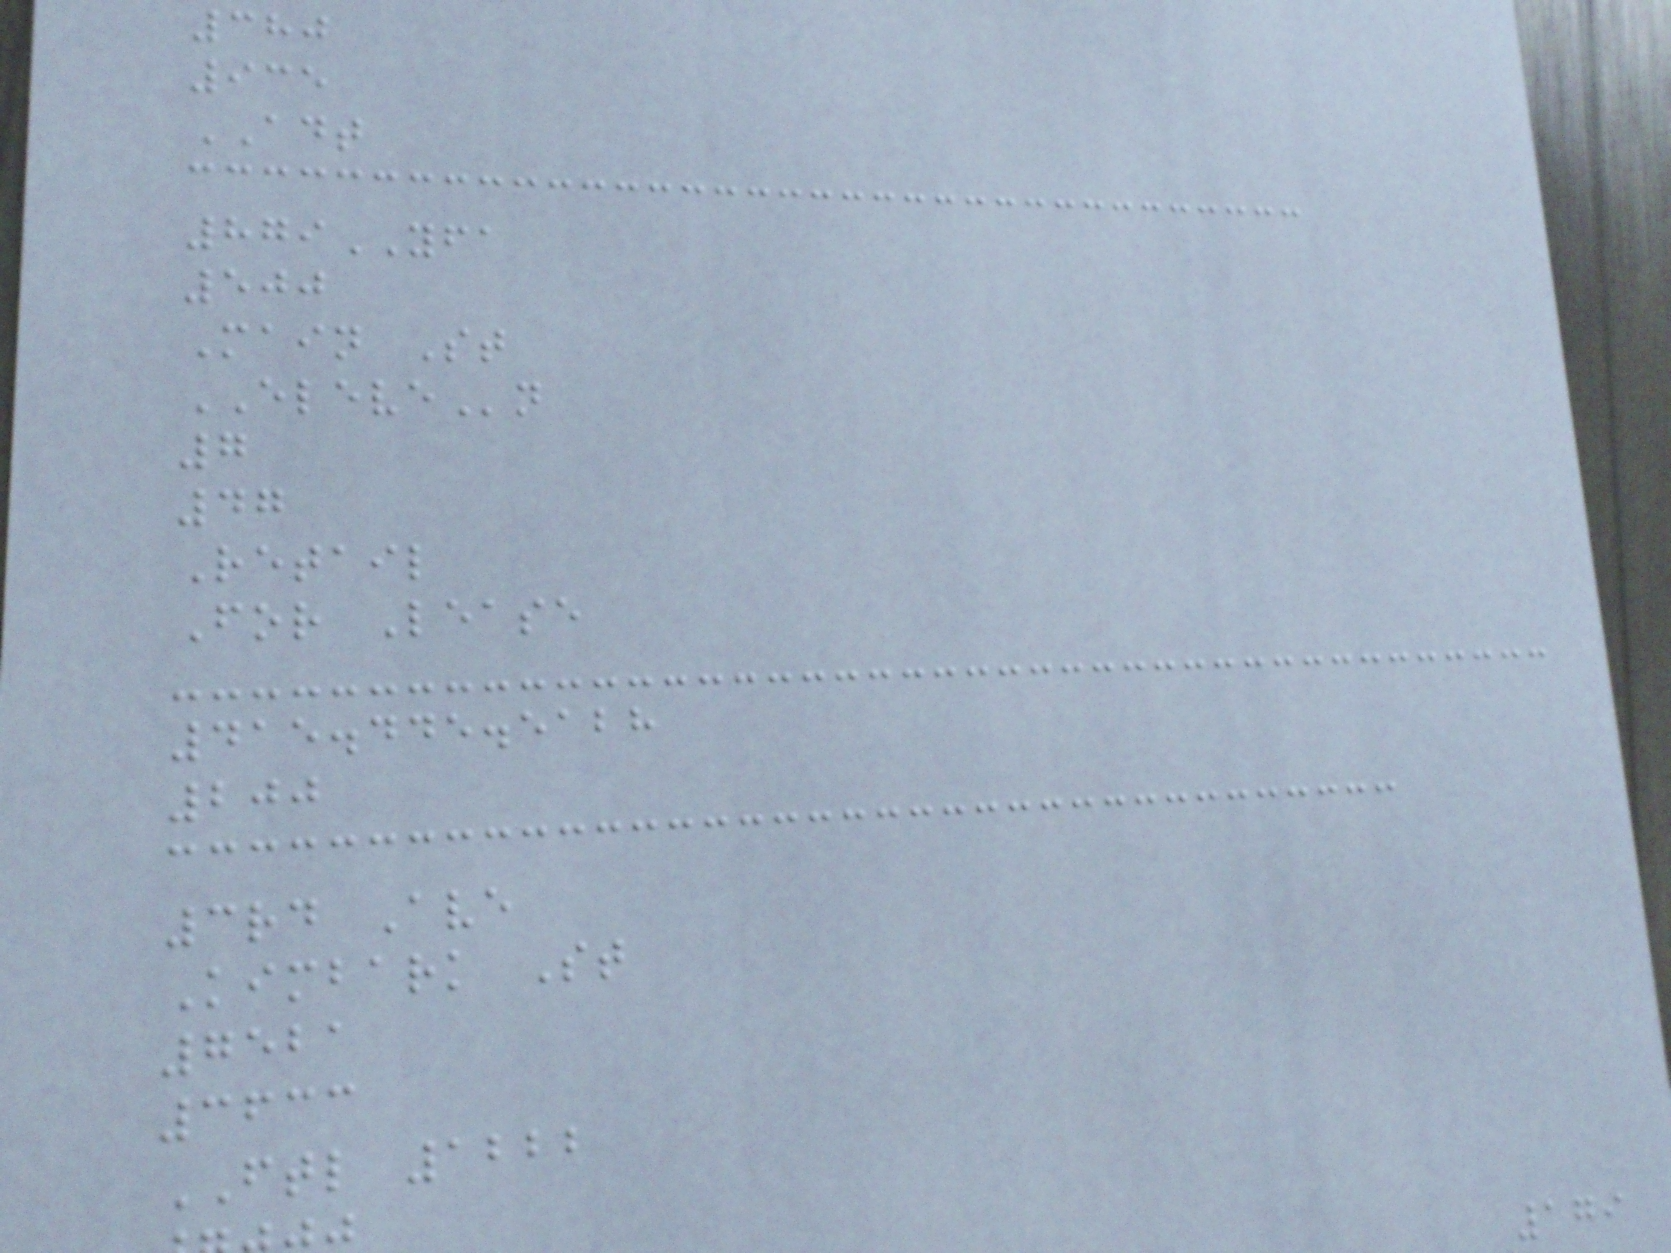380
935
ADT
879YFA
500
Main St
ELEVEn
7
47
Retail
For Lease
415.445.5128
200
3rd Ave
Kimbark St
7521
3633
FTL 1222
179
